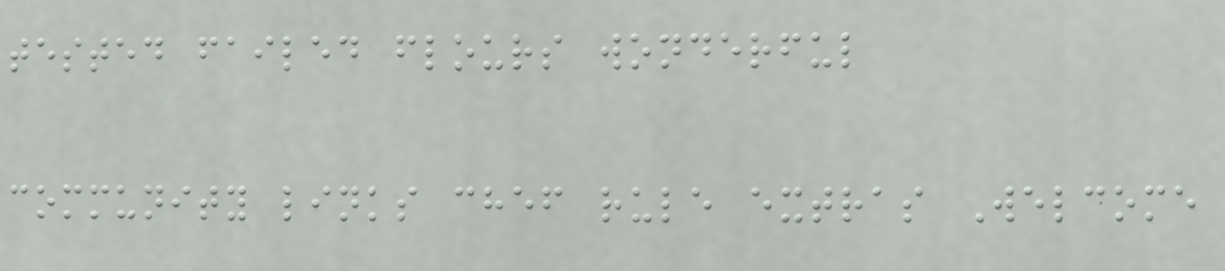tested failed flours wonderful
community links chef rule extras Welcome
